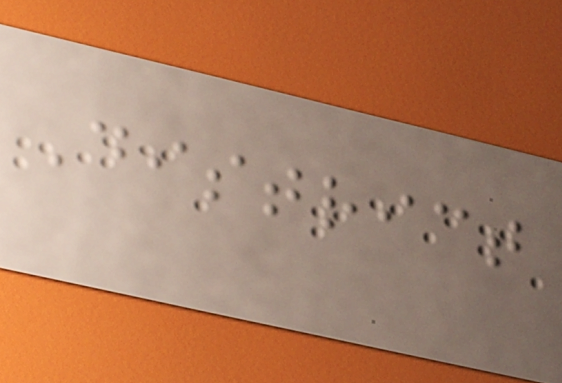District
